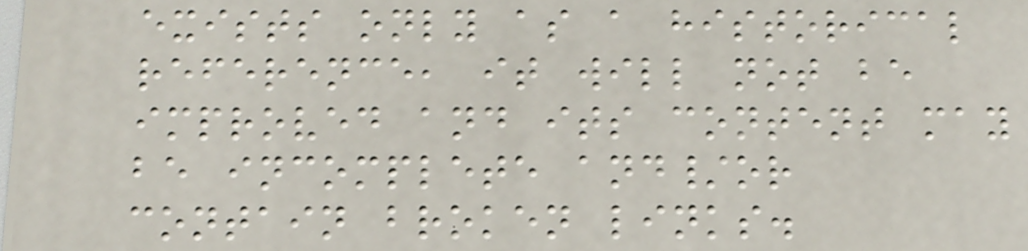exists only as a historical
reference, it will not be
improved and its content may
be incomplete and/or
contain broken links.
